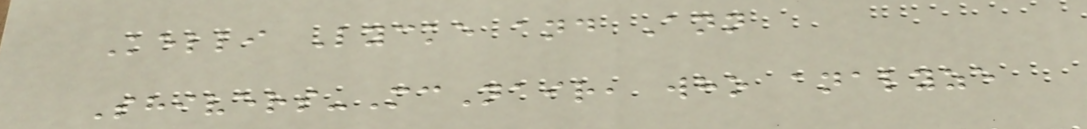Kelli Lycke and Ann
Shivers-McNair, who analyze
